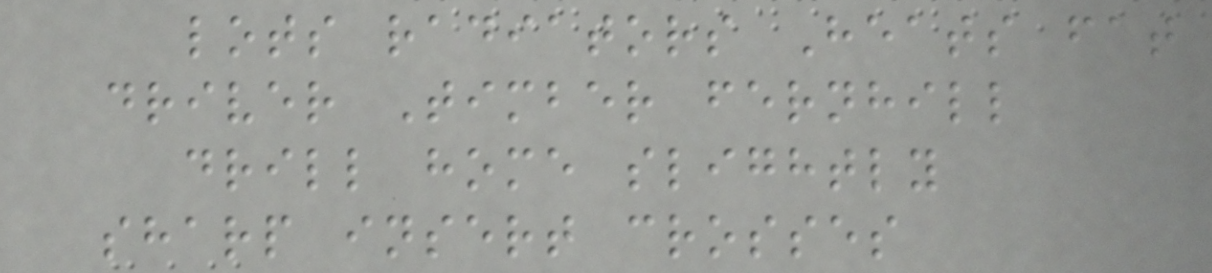lots radiators Heats fat
driver Timber fernhill
drill home slightly
sharp insert crosses
